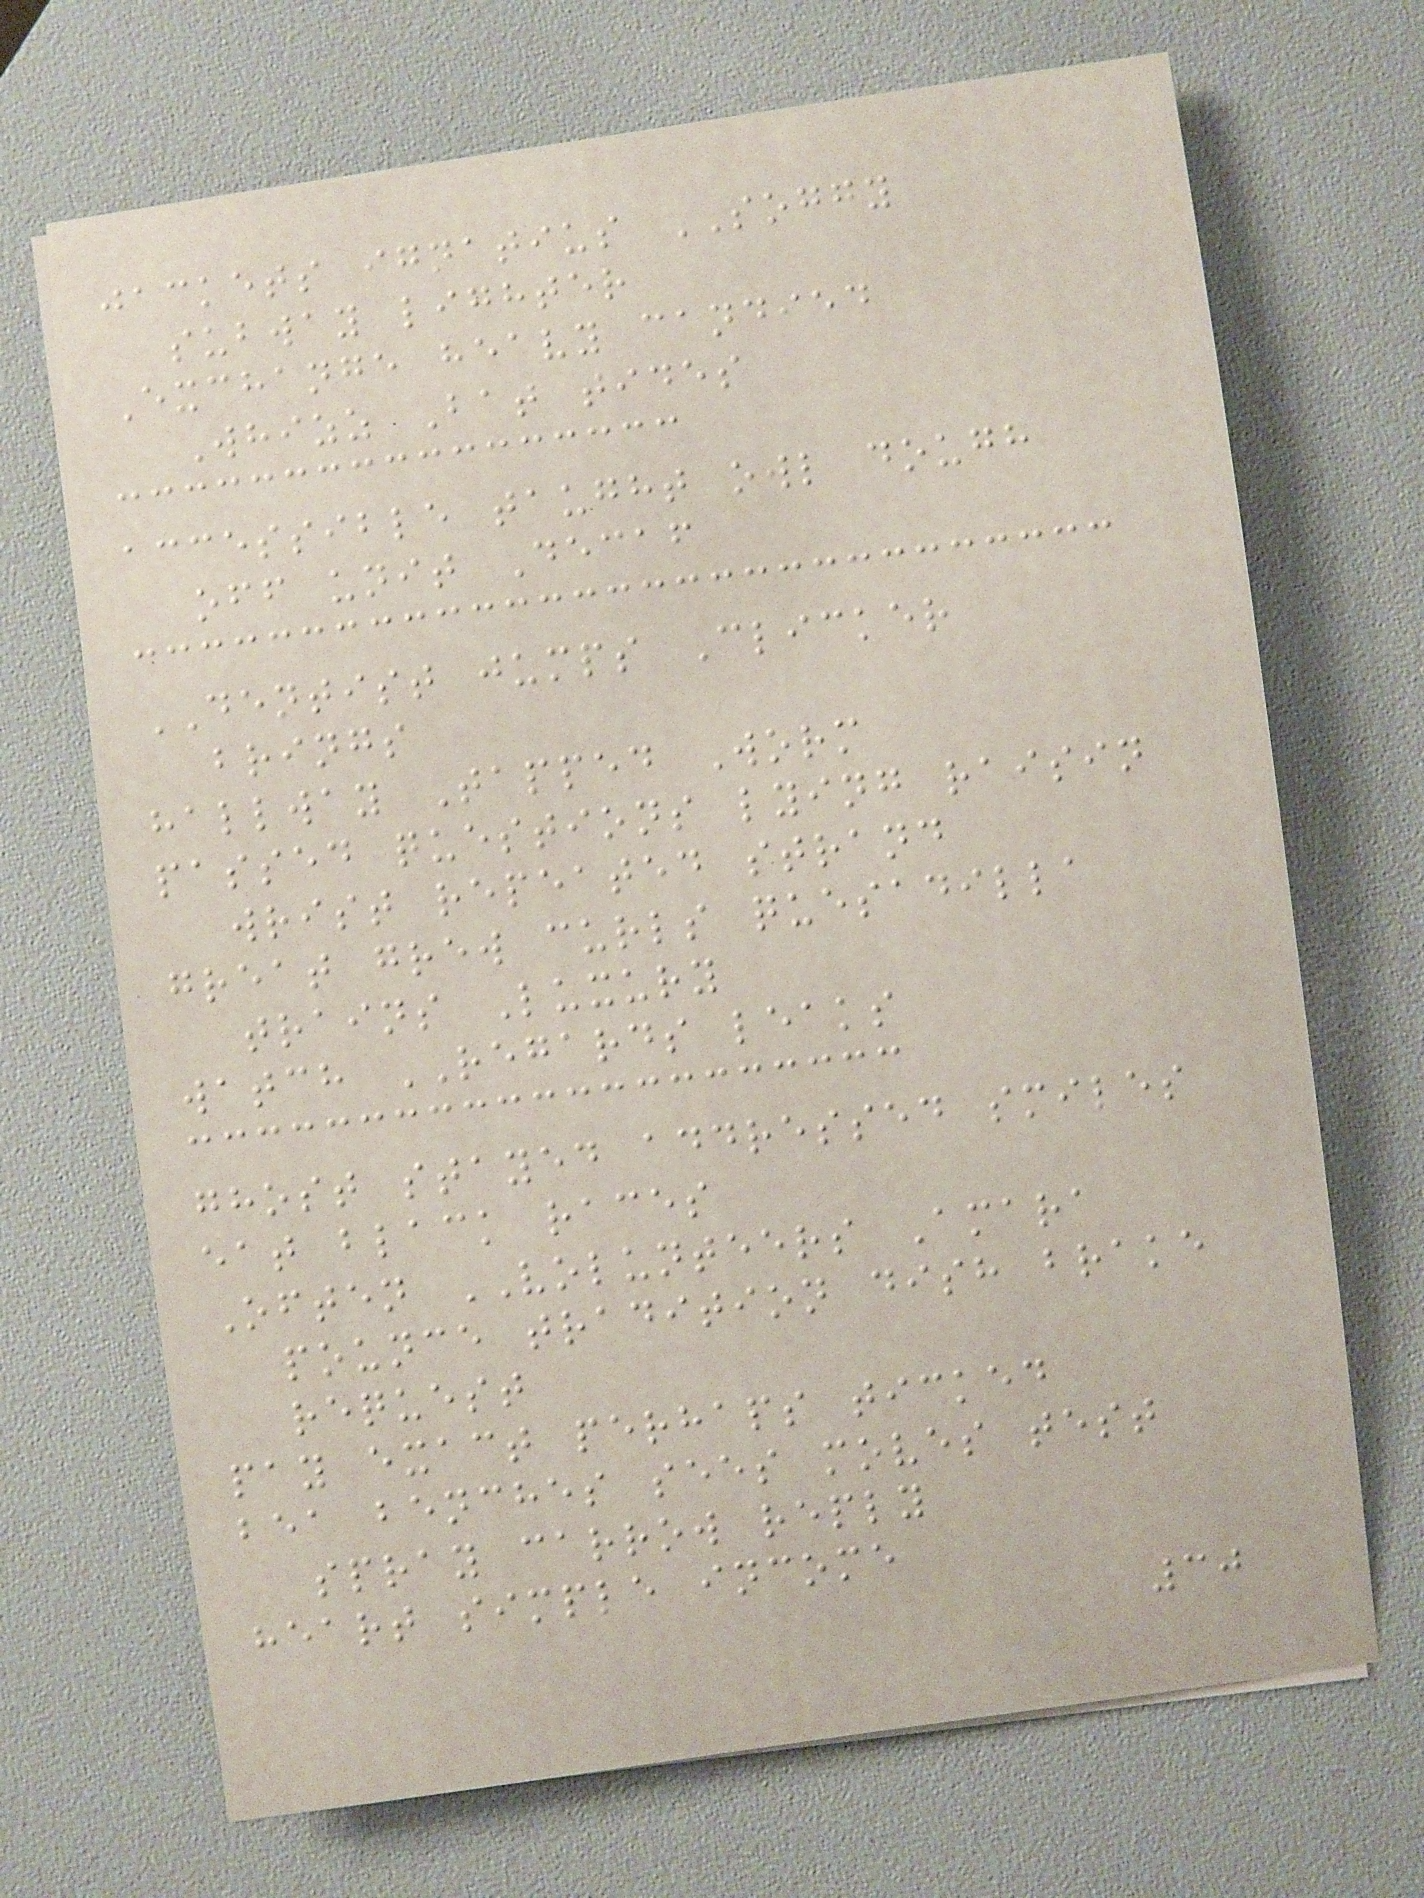jackets ignatius SOGGY
subway lighter
Exchange heavy candied
Whizz Bat tides
accessible taught owl dough
off unit Decaf
DENTIST jumps Clicker
brings
hallway Tapped Worm
passed questions lying raisin
wrist repeated strand
great grew curls quesadilla
trains Luxury
watch REGARDS leaks
ghost stayed addressed smiles
eat black races
Often VOLUNTEERS Amara
pounce tradition dish brake
request
pay exact perhaps ticked
bea benches sees moves test
spray carrow reply
heart simple income
30
